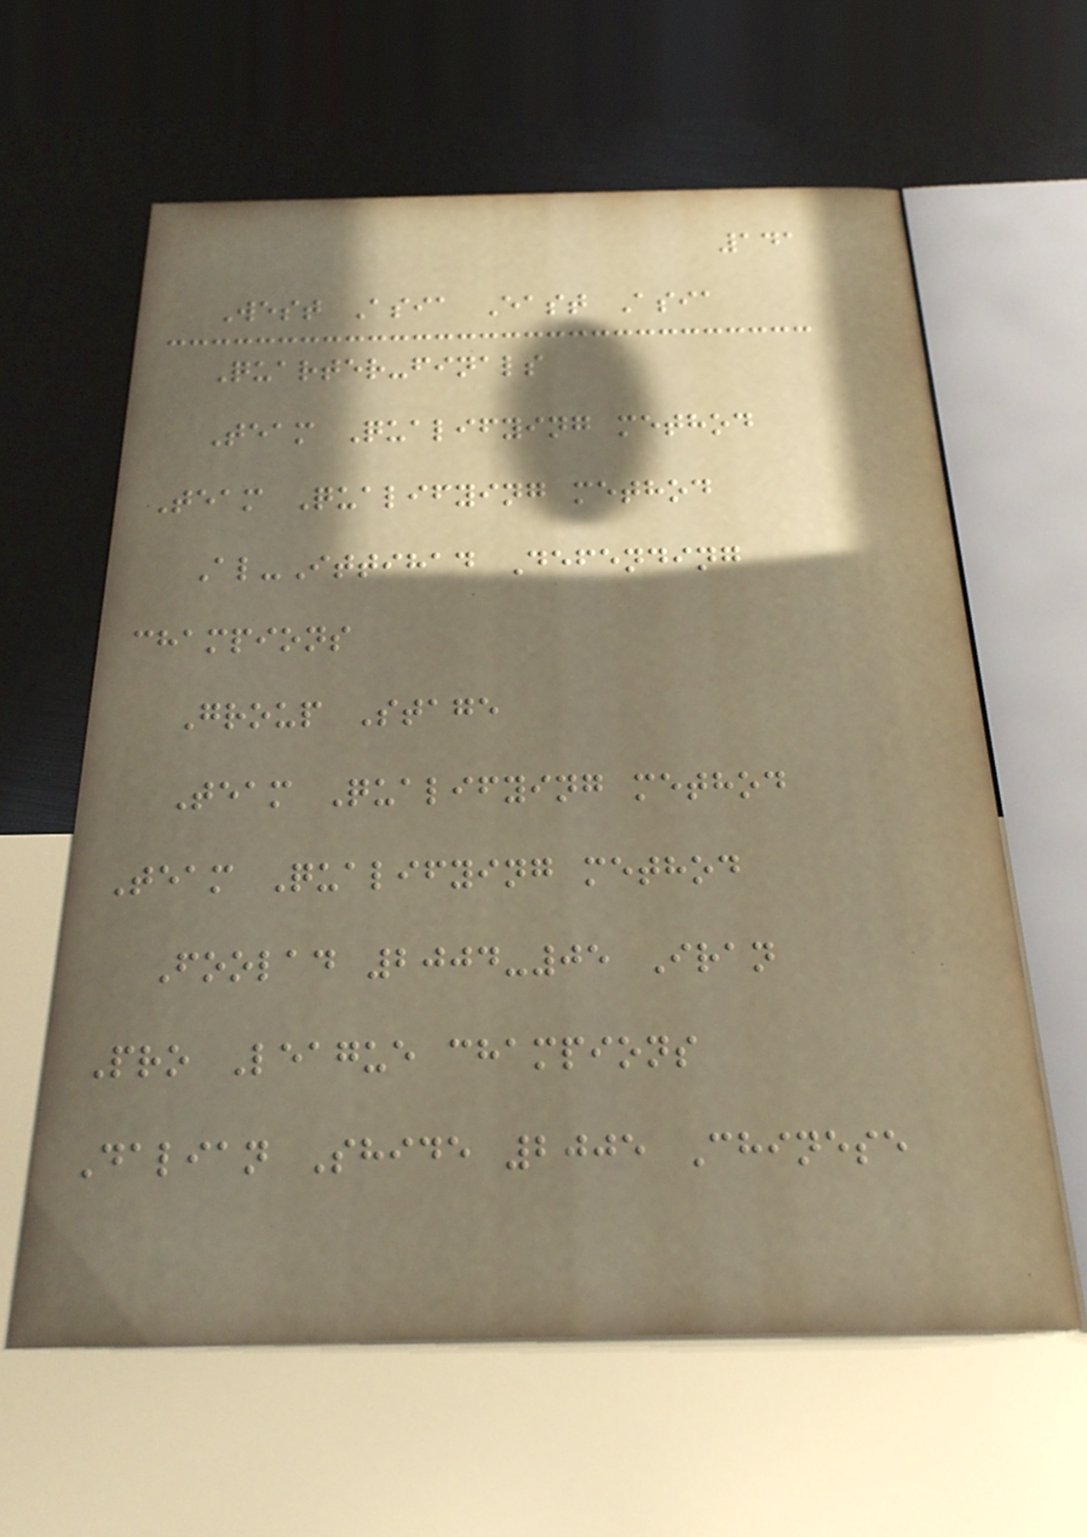141
West Asia East Asia
Quarter-finals
Team Qualifying method
Team Qualifying method
Al-Ittihad Defending
champions
Group Stage
Team Qualifying method
Team Qualifying method
Foolad 2004-05 Iran
Pro League champions
Dalian Shide 2005 Chinese
